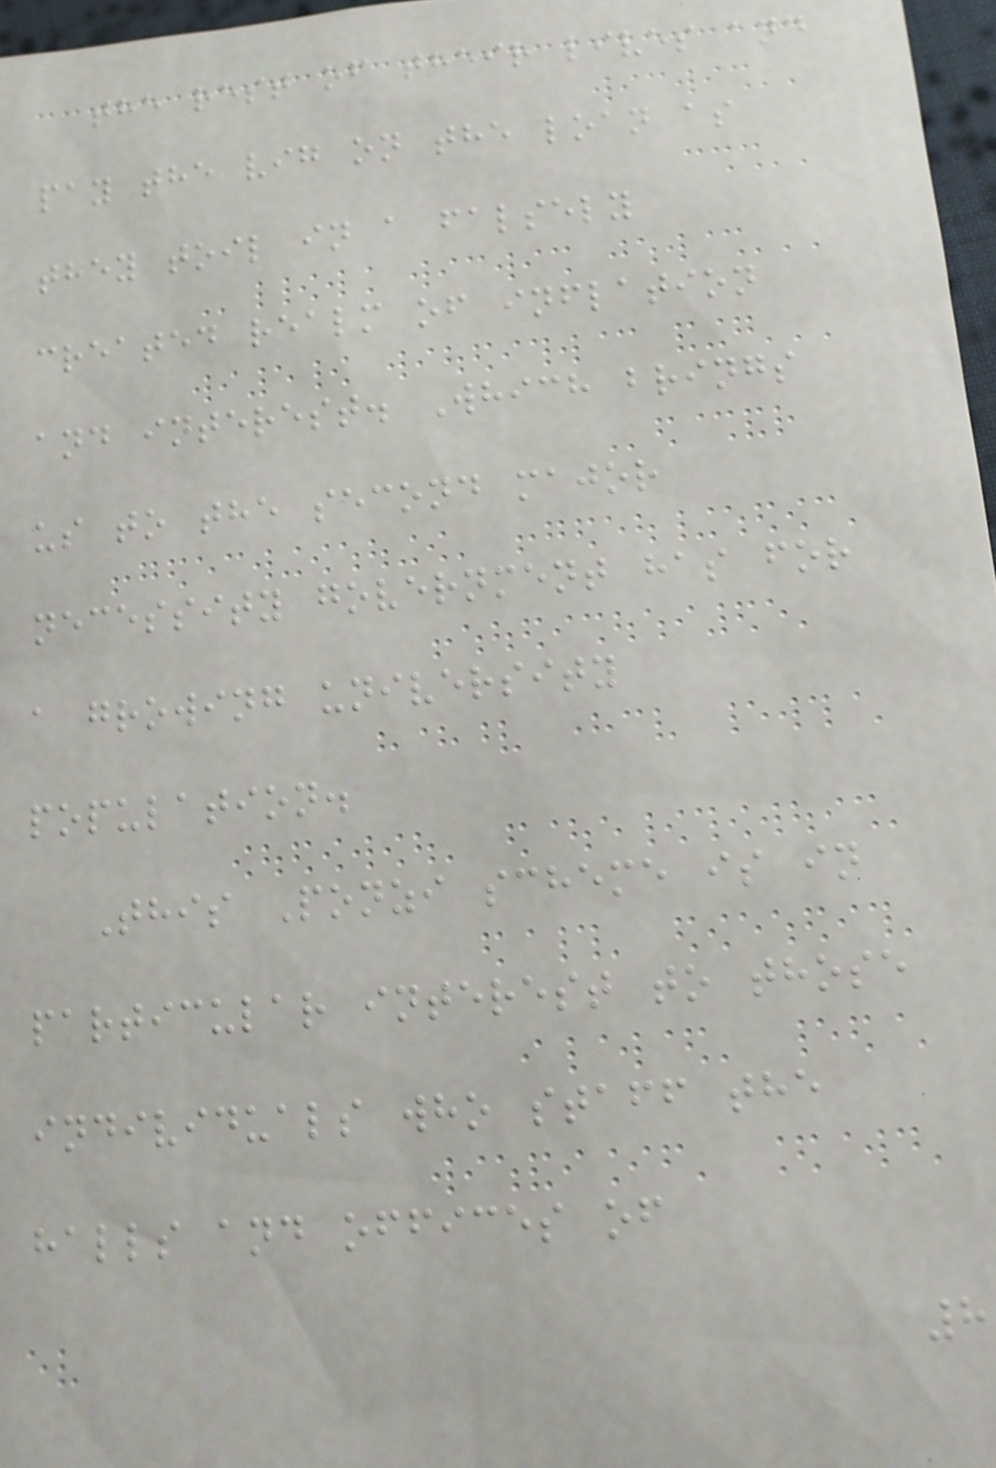the rest of their lives and
pay the vig on the loan as
they toil in a falsely
created realm of inflation
and interest. Which brings
us to the second major
necessity government has for
a growing university
population.
This Ponzi scheme is in
particular interest to those
individuals who staff the
halls and offices of
8
